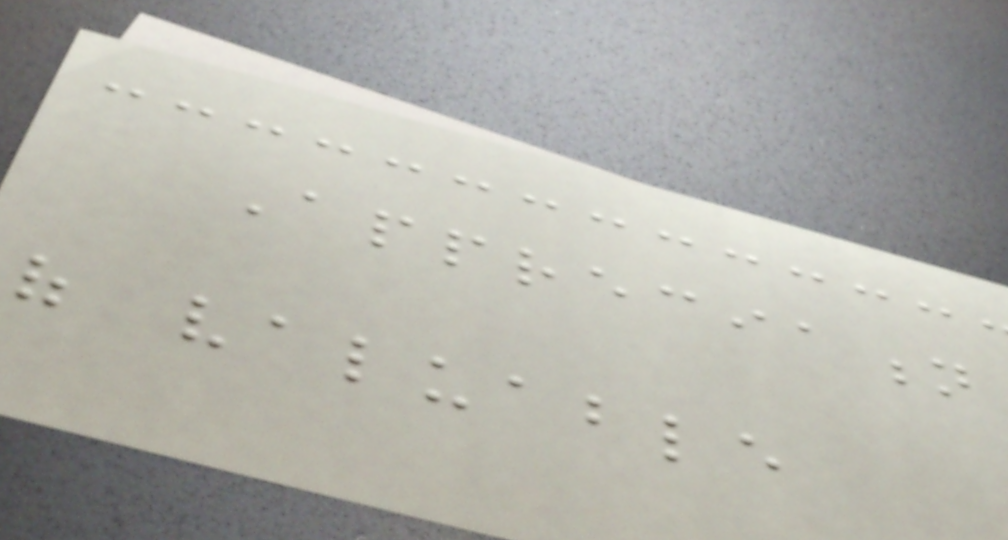Appreciation
of valuable
